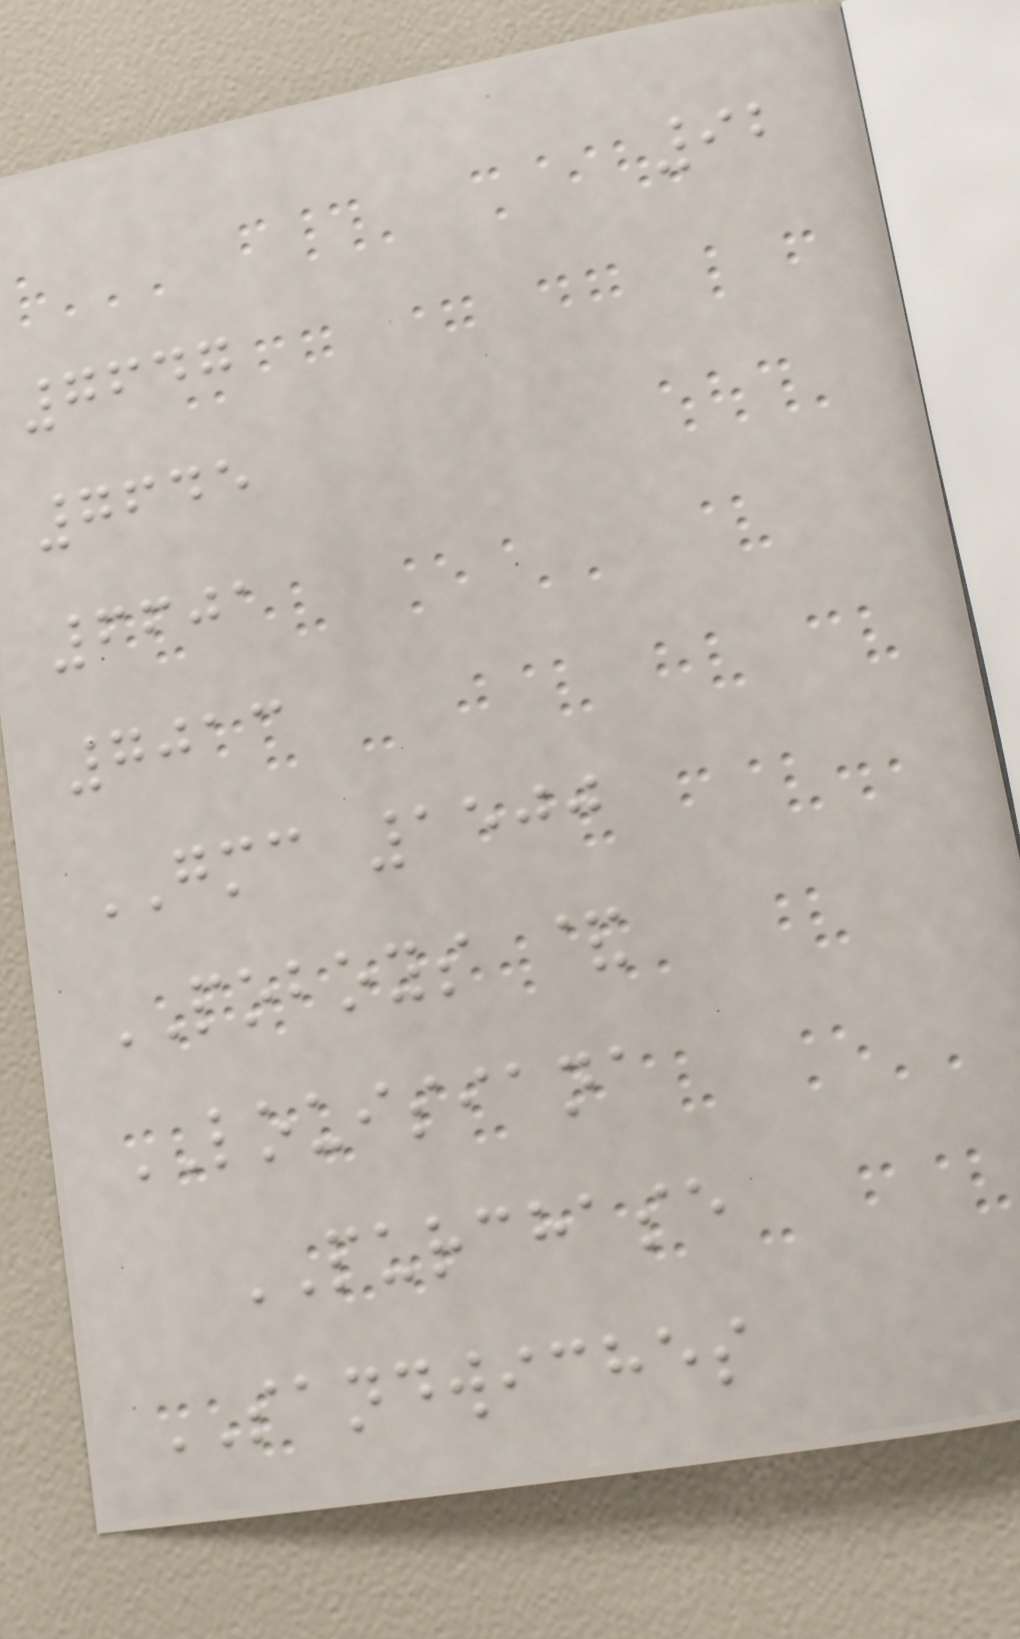92
7647
7645
6601
7013
GMC 1500
POBOYS &
LOUISIANA
PURCHASE
SANDWICHES
